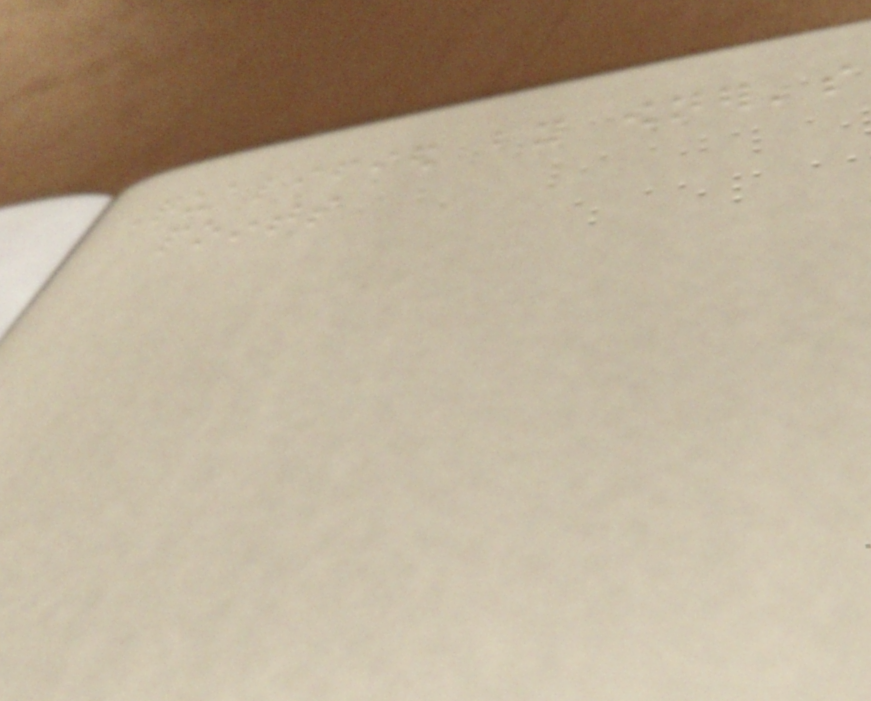Qualified by owner's
points
